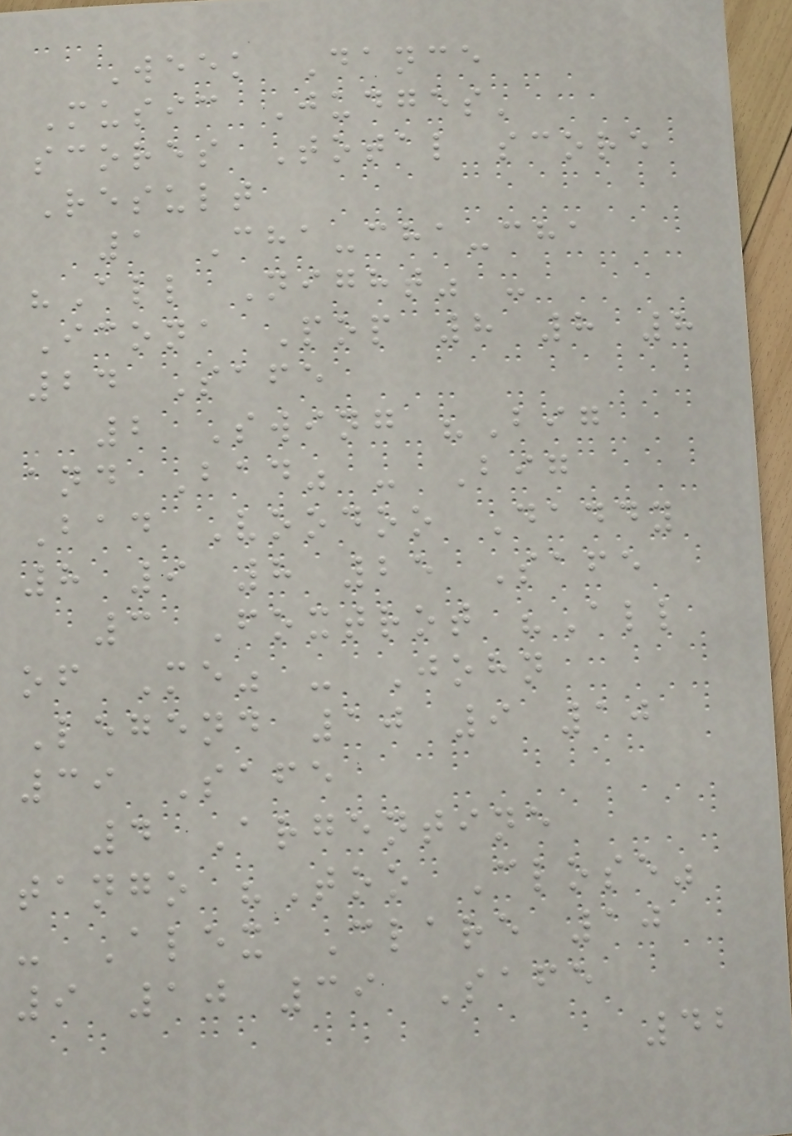Week Dance
Music Judges'
scores Total score
Result
1 Cha-cha-cha
"All Night" -
Icona Pop 8 8 8
24 Safe
2 Swing "Big
and Bad" - Big
Bad Voodoo Daddy
8 9 8 25 Safe
3 Foxtrot "All
of Me" - John
Legend 10 9 10
39 Safe
4 Argentine
tango "Too Close"
- Alex Clare 10
9 10 39 Safe
42
